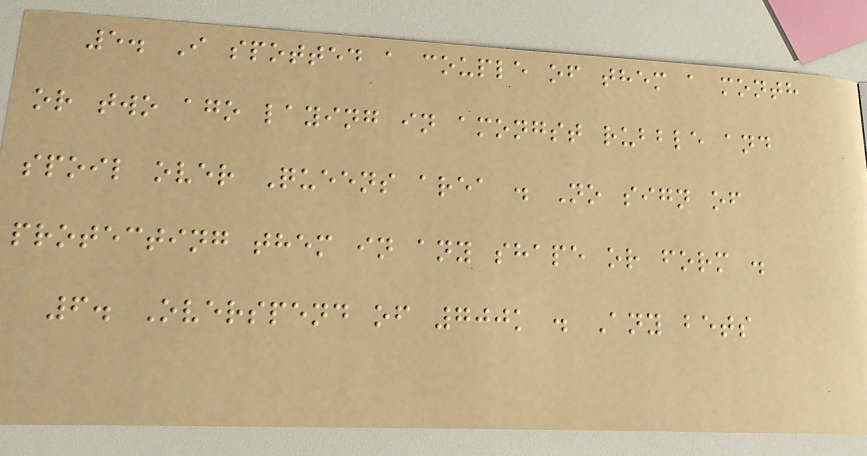5. I spotted a couple of them a month
or two ago laying in amongst rubble and
spoil over Queens area . No sign of
protecting them in any shape or form .
6. Overspend of 700k . Any bets
